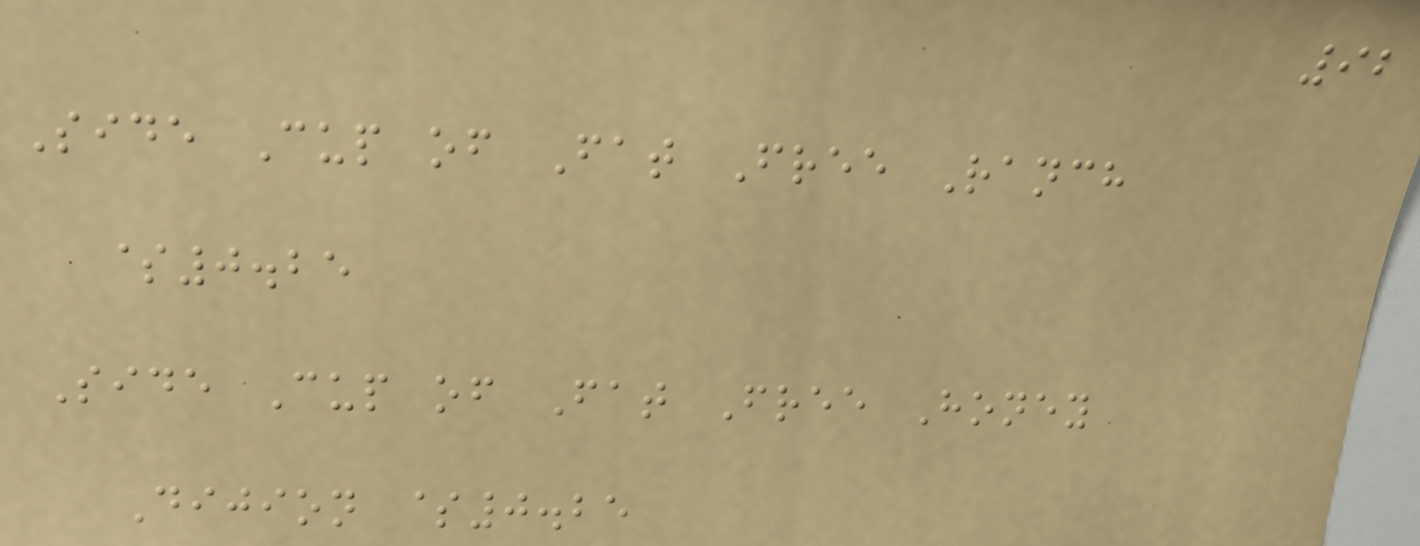92
Side Cup of Fat Free Ranch
$0.25
Side Cup of Fat Free Honey
Dijion $0.25
